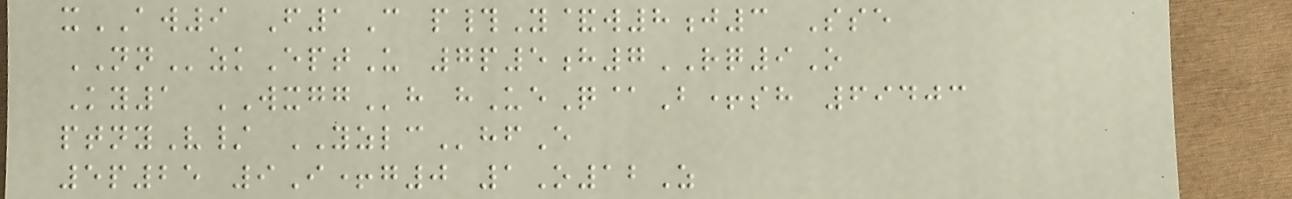xAW9 F1C p#Y&w8j3 Sse
NNzkEptU 7p5h7RQ9O
Ky1 WXGGh hUeQ@B+sh 69403
ptnyV/ YZLChfE
5p25 9I+g0 1O12Z
